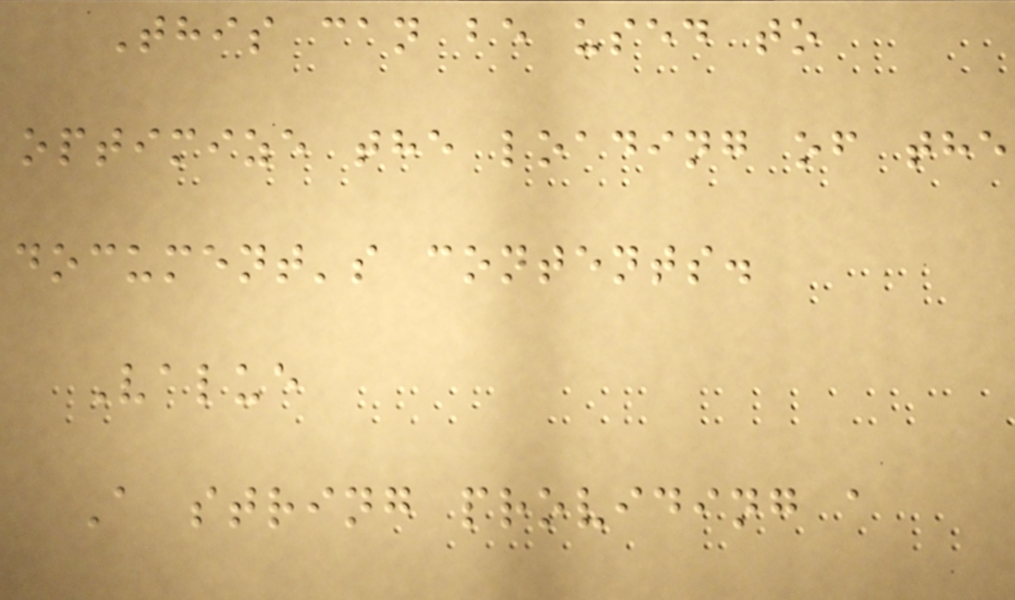This can be used to
optimize the loading of the
document's contents.
Value
A string providing a
